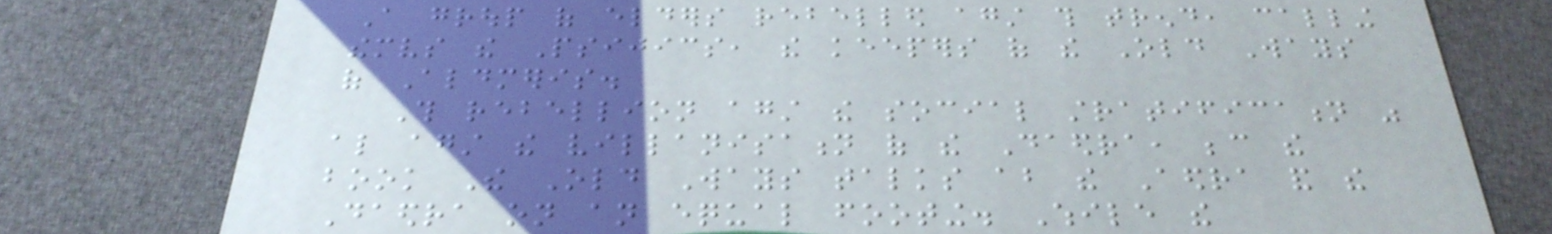A group of elders rebelled against this trend, calling
themselves the Psijics, the keepers of the Old Ways
of Aldmeris.
This rebellion against the social stratification was
also against the villanisation of the Daedra, because the
book The Old Ways talks about the Aedra and the
Daedra on an equal footing. While the
